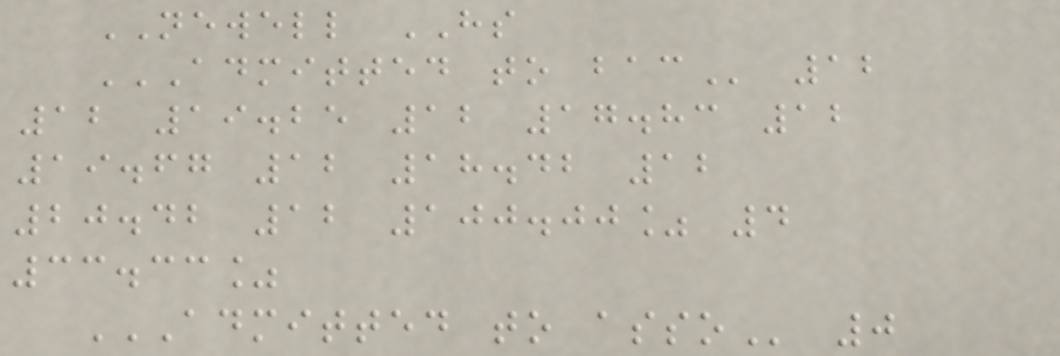NEWELL HS
ADMITTED TO BAC 12
12 19.25 12 17.83 12
19.67 12 18.42 12
20.42 12 100.00% 4
33.33%
ADMITTED TO ASSO 0
